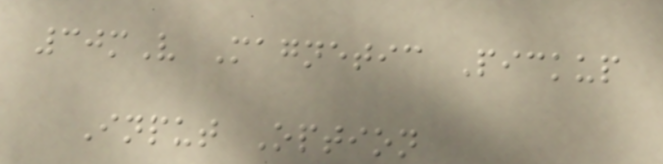30mV Magnetic Pickup
Input Option
